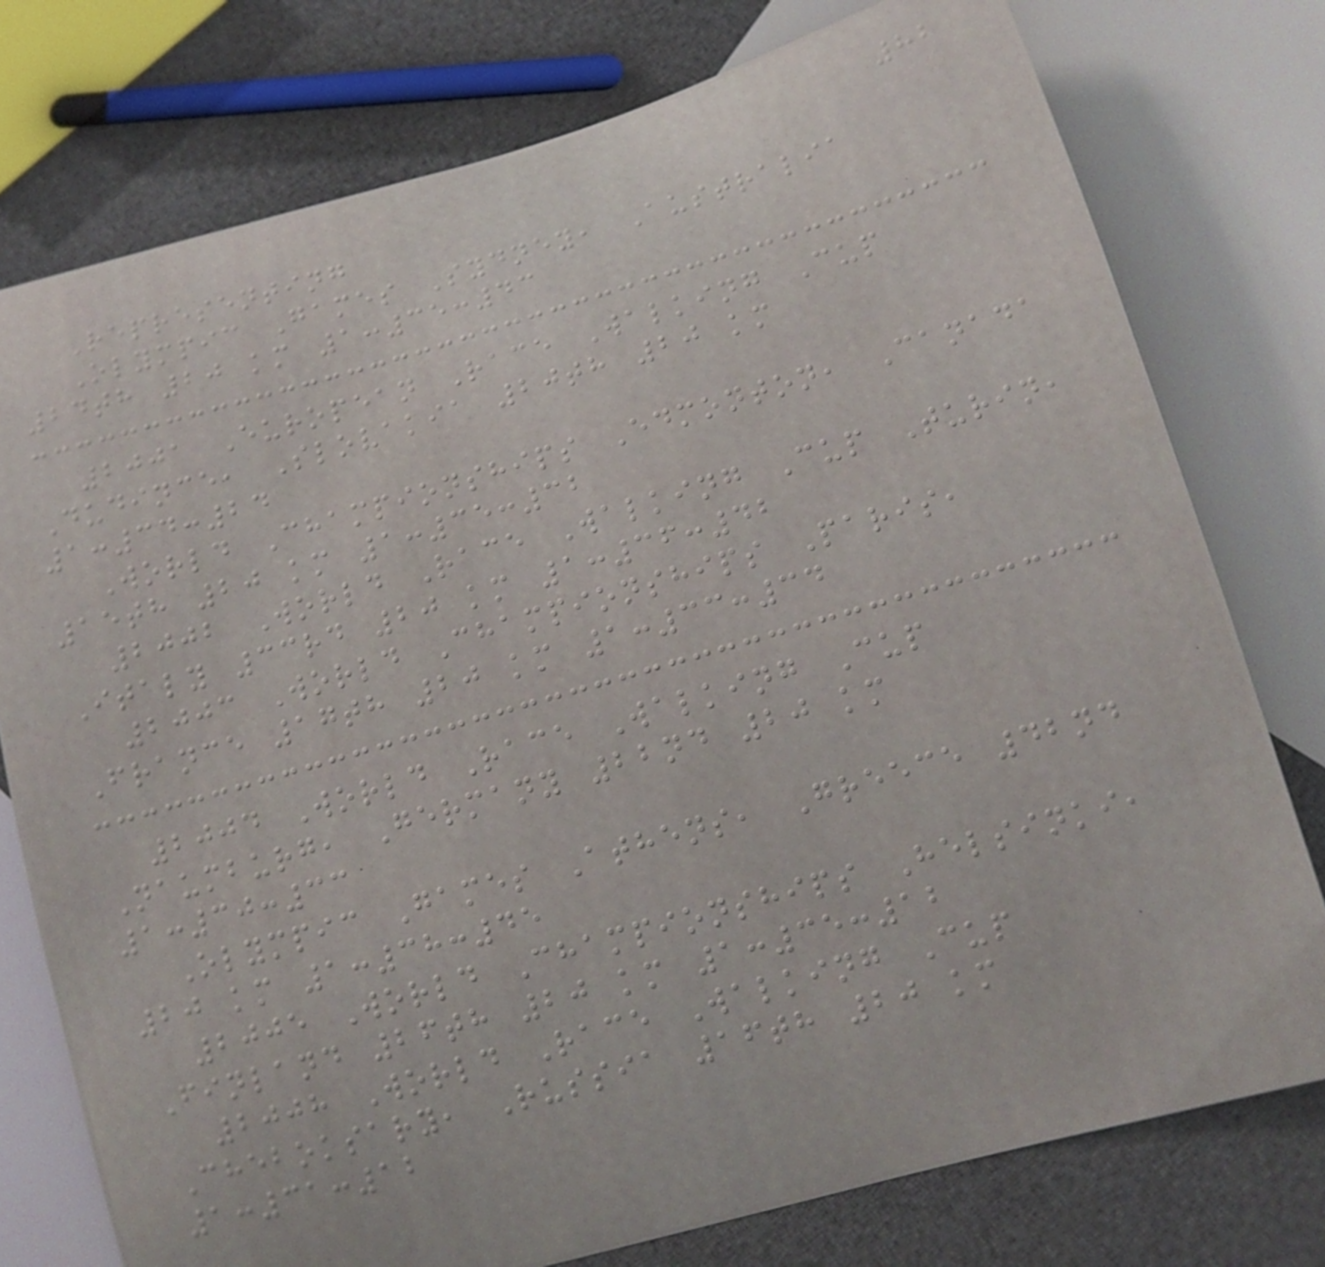82
Representing
Olympic Games Sydney, Australia
24th 20 km 1:35:43
2001 European Race Walking Cup
Dudince, Slovakia 20th 20 km
1:34:24
World Championships Edmonton, Canada
15th 20 km 1:35:32
2002 World Race Walking Cup Turin,
Italy 33rd 20 km 1:36:42
2003 World Championships Paris,
France 17th 20 km 1:33:34
2004 World Race Walking Cup
Naumburg, Germany 22nd 20 km
1:30:33
Olympic Games Athens, Greece 42nd
20 km 1:38:45
2005 World Championships Helsinki,
Finland 26th 20 km 1:35:12
2008 World Race Walking Cup
Cheboksary, Russia 16th 20 km
1:31:12
